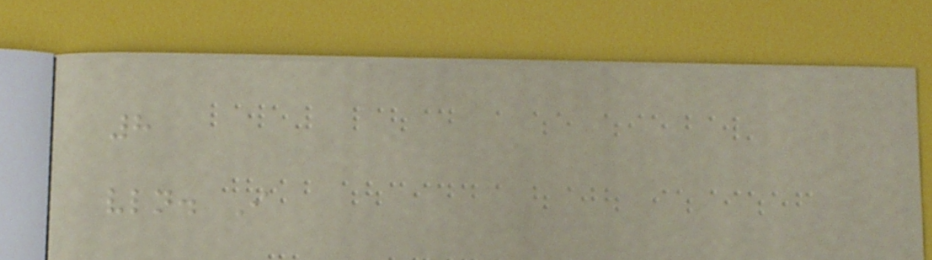8
vln. I
